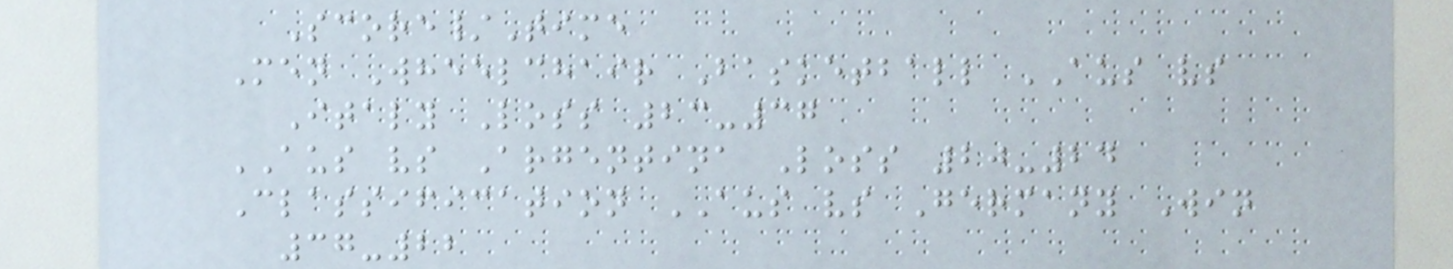Score/Time
Men Wheelchair Basketball AUS vs
Italy Loss 23-37
AUS vs Argentina Loss 20-24
Classification AUS vs Germany Win
37-22
